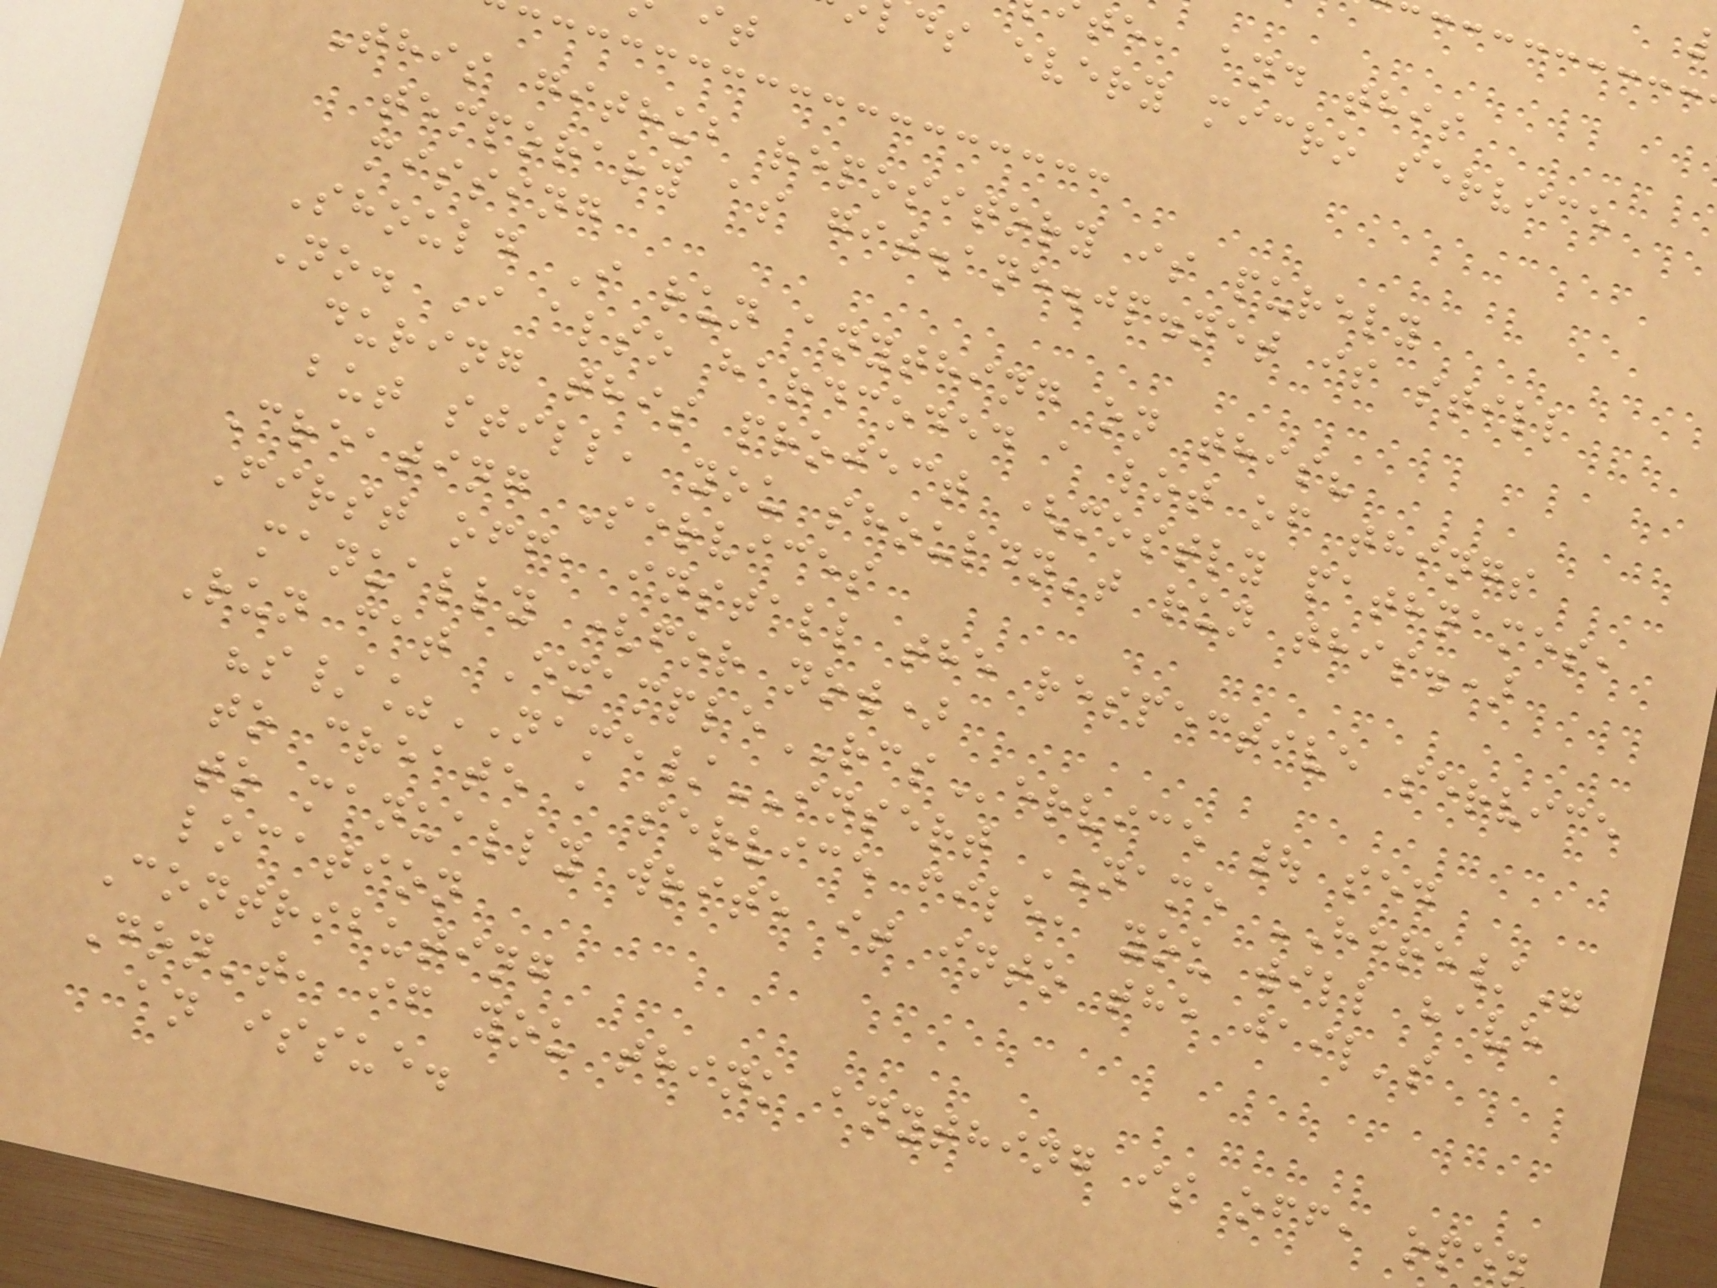te, and this
ds every micro service
This github repository is purely
temporary as git.ane.jp.net is still
missing
Should I run anything on this?
No. I also hardcoded a lot of things
during this project (mostly pathnames,
but still, you shouldn't run this.)
Creating Services
First off, install the respective service
manually (for now)
Run cat ExampleRCService | sed
"s/%NAME/INSERT NAME HERE/"
to create a service file, you will have
to manually write it into the jail's
location
Contributing
Don't, if you think anything is off, ope
an issue.
